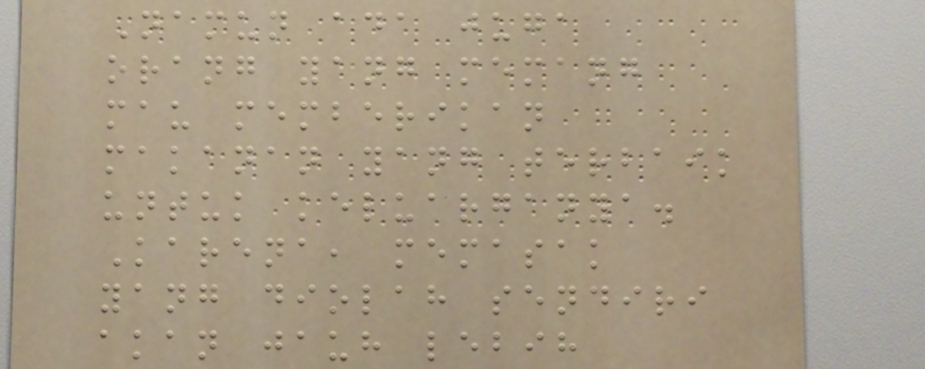Namun ada juga
orang yang memang
mau memberikan
makanan yang terbaik
untuk keluarganya.
Karena, memasak
yang diolah sendiri
akan jauh lebih
